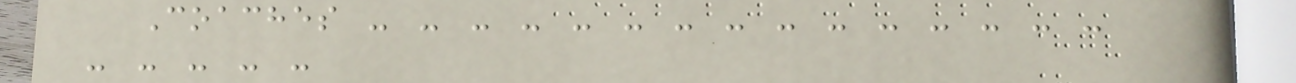Coaches - - - - - - - - - - - - - - -
- - - - -
